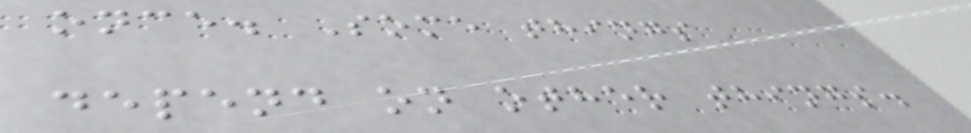once. Some things
depend on other things.
